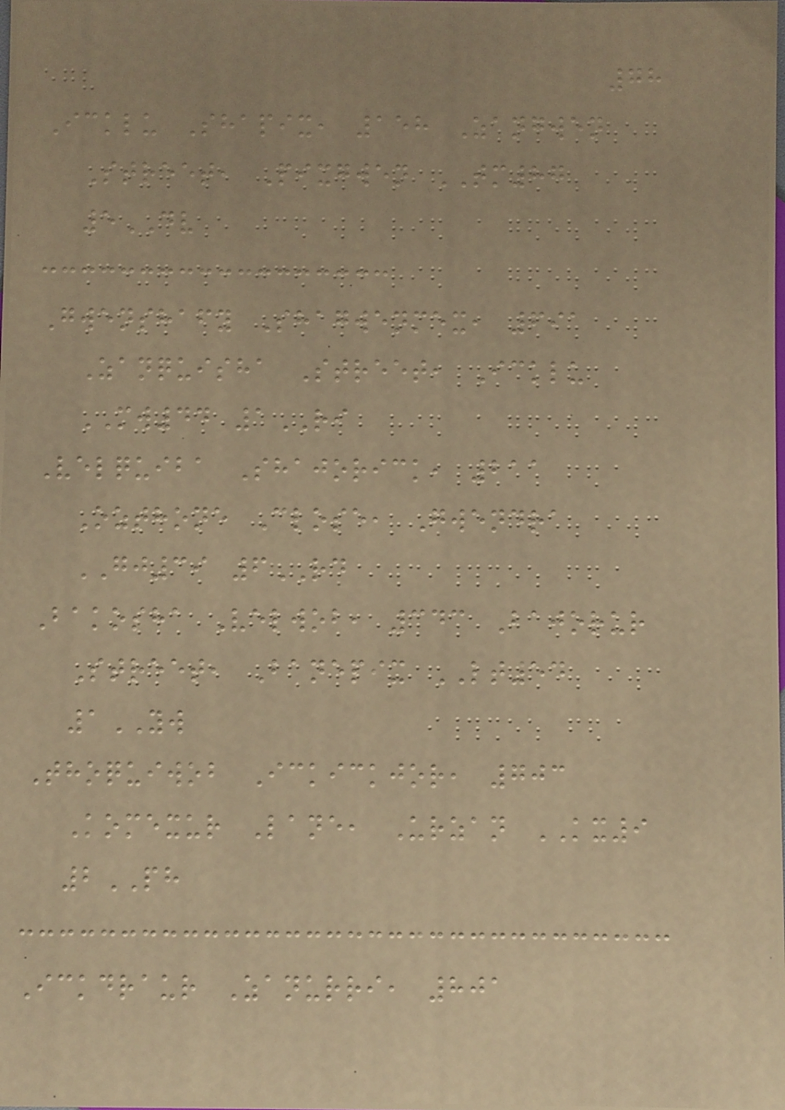78
Icklu Shapix, 158 Zangwen
Street, Pixgwen TM87
5DV
Gwenshafy Shagwenmex, 691
Zanquisha Street, Icklu
MW44 1RI
Velquiba Shajorick, 211
Ozthone Close, Gwendra
GJ39 6RD
Bakosha Velwob, 343 Bajorur
Street, Banepix LT54
1YW
Thoquiwob Ickickjor, 703
Komexur Lane, Urzan KX9
2PH
Ickdraur Zanurri, 801
